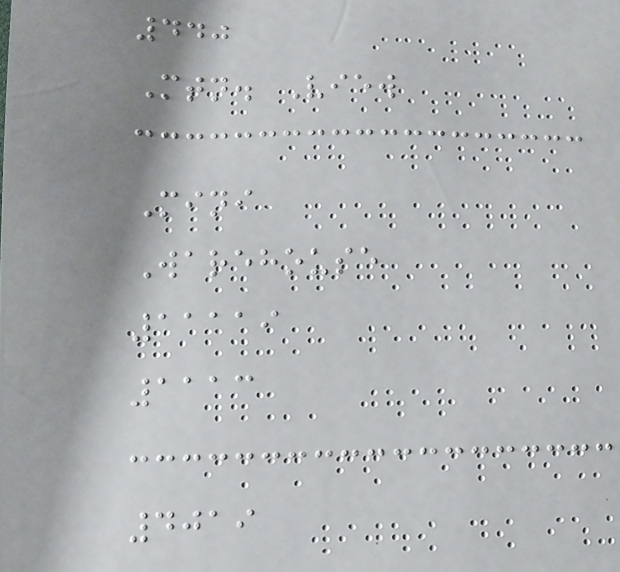440
Mtn. View
Mini
Warehouse
11119
1113
4019
